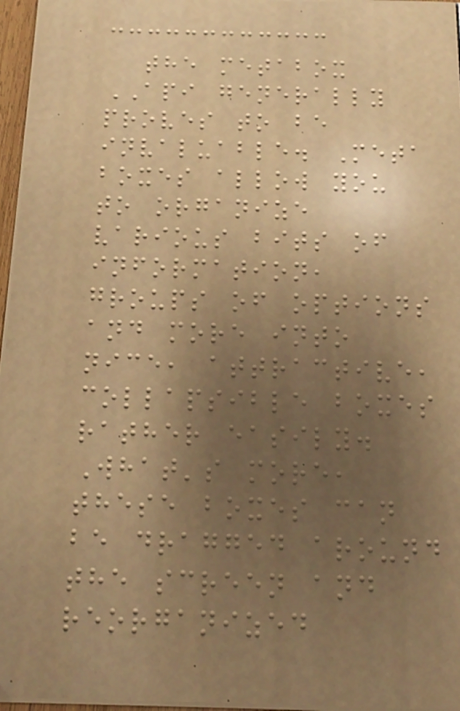the metabox
API generally
proves to be
invaluable. Meta
boxes allow you
to organize
various bits of
information,
groups of options
and more into
nice, attractive,
collapsible boxes
rather easily.
What's more,
these boxes can
be dragged around
the screen and
reorganized
